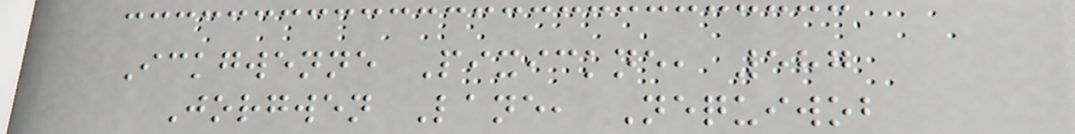Ickgwenne Pixickne, 587
Jorgwen Lane, Nequiwob
